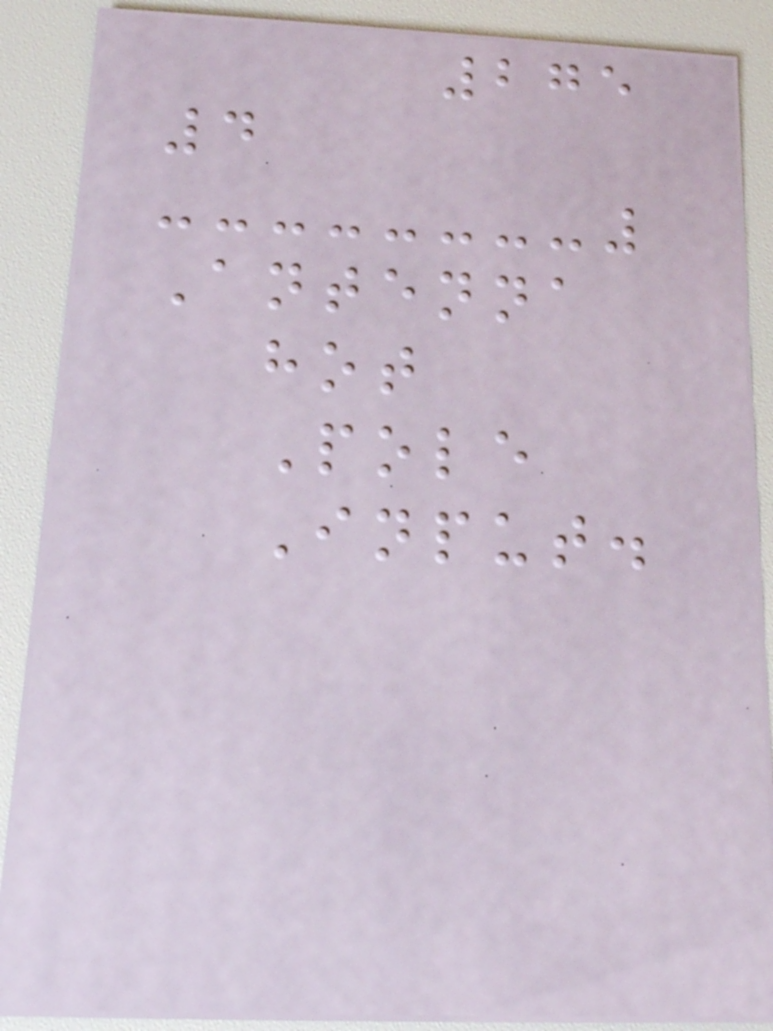275
4
Antenna
hot
Pole
Input.
